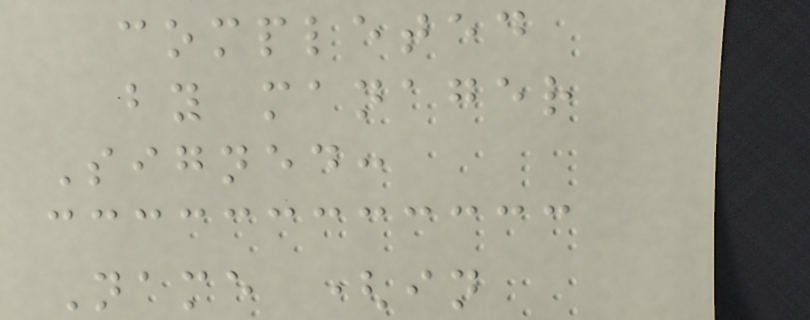completed
by manager
Signed:
Name (in
